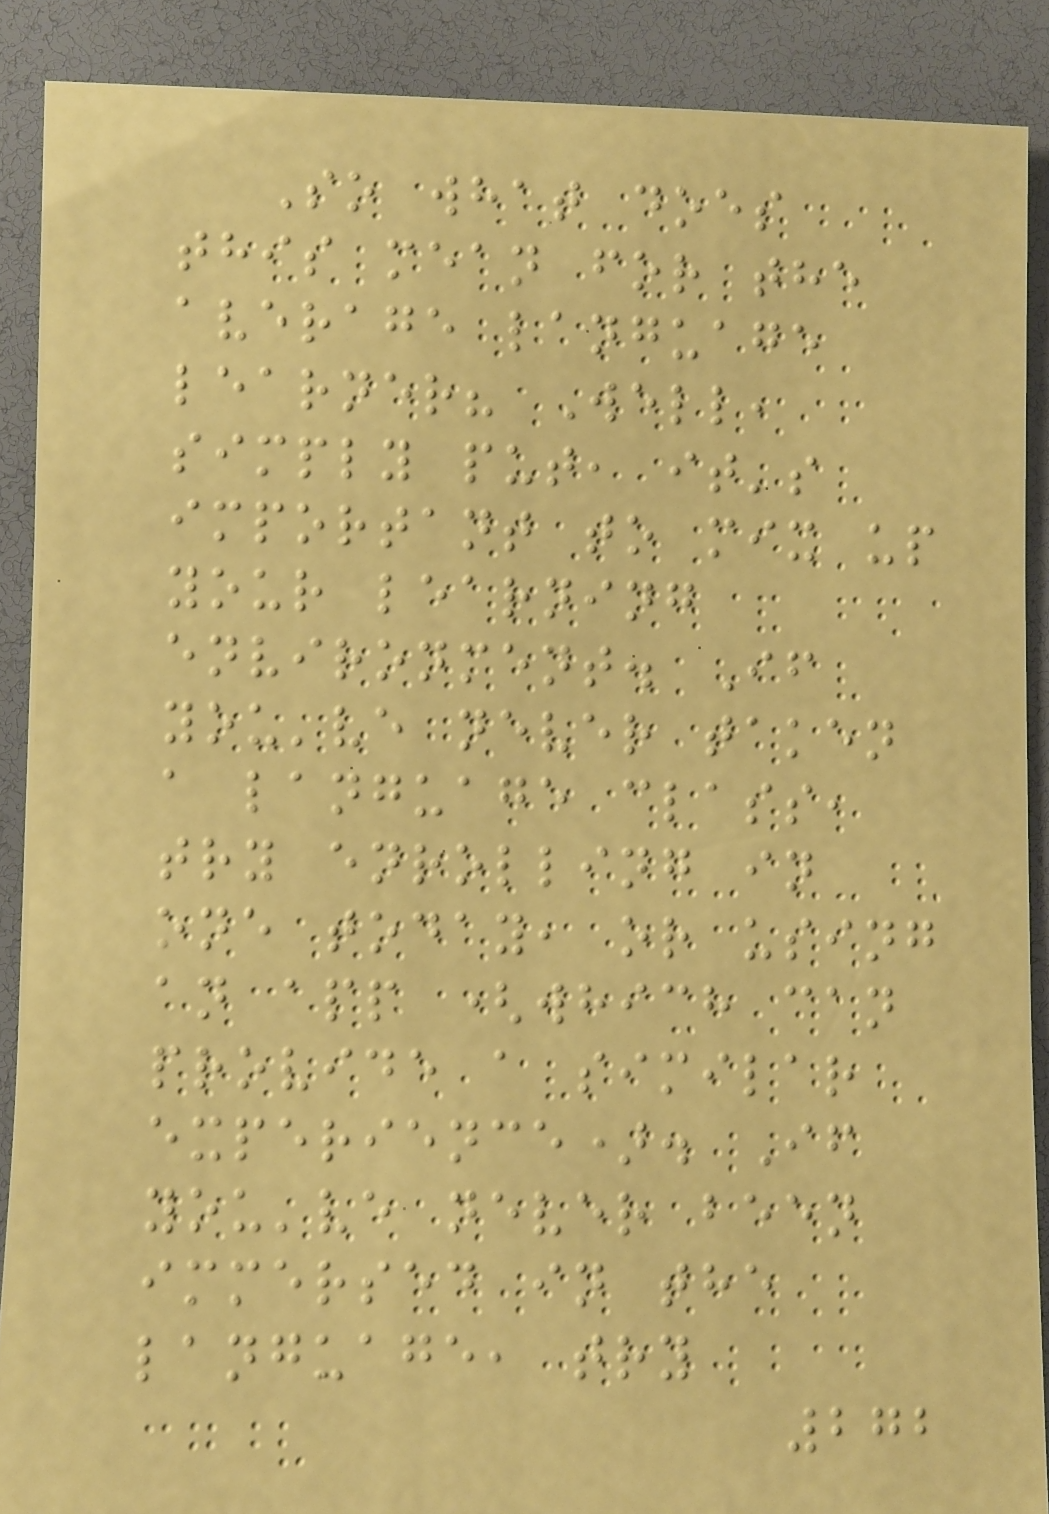So what does
this mean for the
average language
learner? Well,
simply put, it's
important to mix up
your learning
environment. If
you've never taken
a language class,
try enrolling in
one today, or using
an app (which can
provide a similar
experience). If
you've never been
immersed in the
language, try
272
